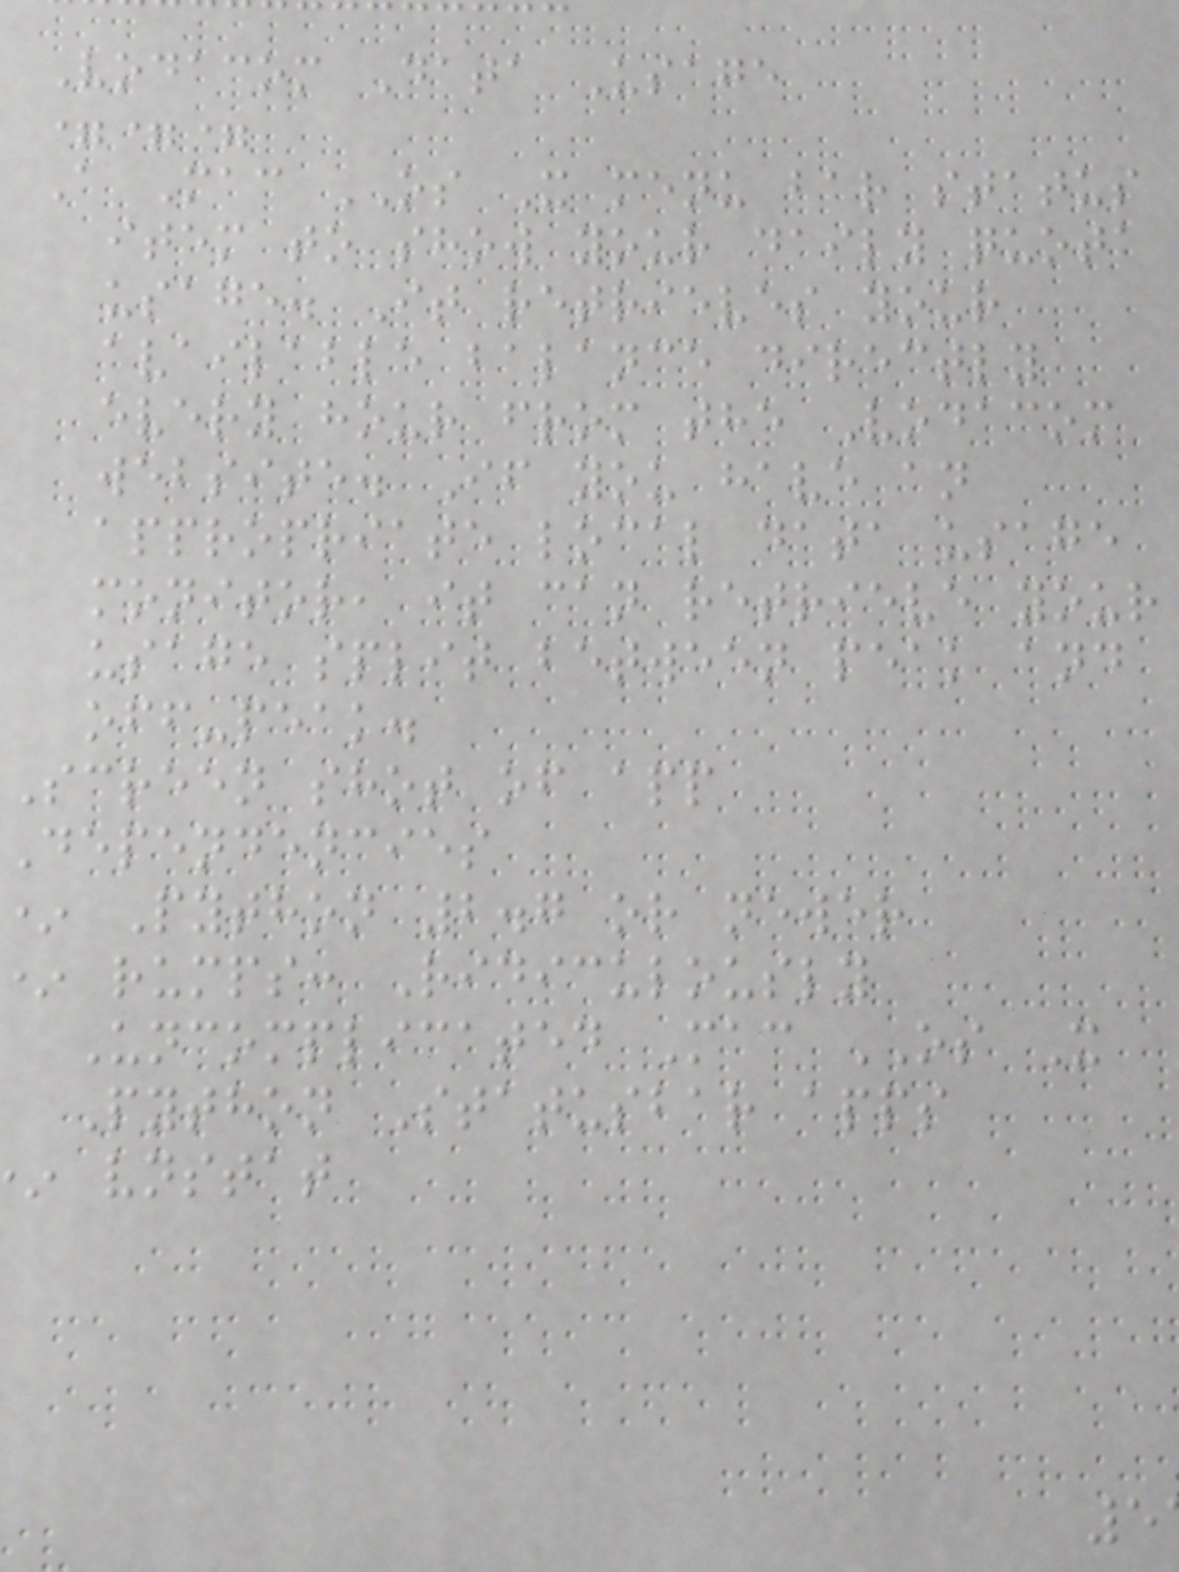Vodacom Data Usage
===
A Mac OS X menu bar status
item to show your daily quota
usage. It retrieves your
available balance directly
every hour from the Vodacom
website. If you have an
appropriate local data usage
monitor, it can retrieve your
usage split between peak and
off-peak.
Screen shot of app
Dependencies
Python 2.7 or newer
rumps: Ridiculously
Uncomplicated Mac OS X
Python Statusbar apps
vnstat
